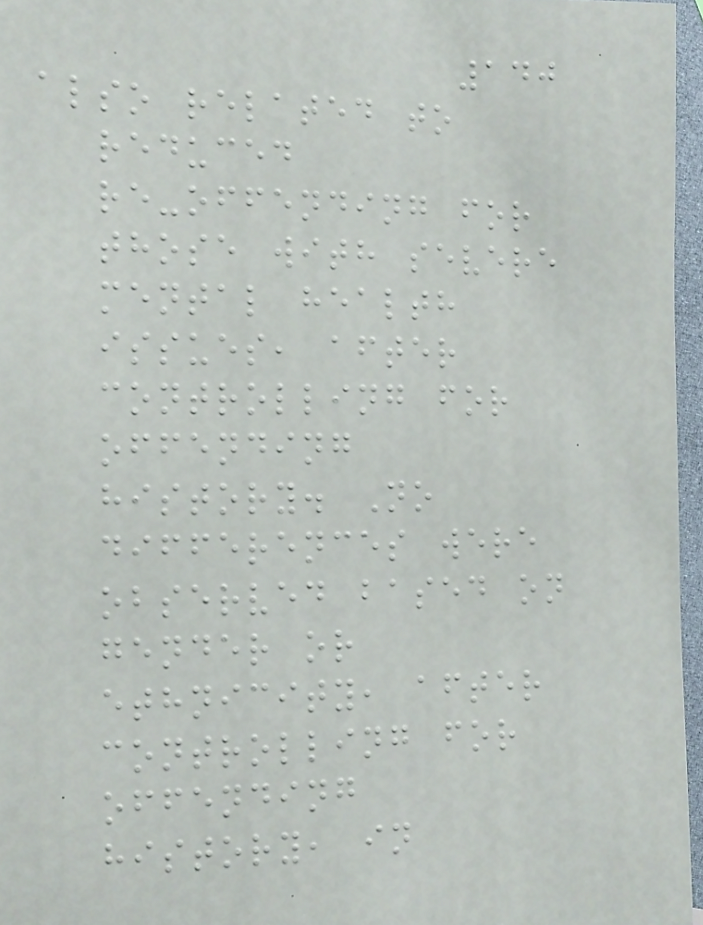140
also related to
reduced
re-offending for
those with severe
mental health
issues, after
controlling for
offending
history. No
differences were
observed based on
gender or
ethnicity, after
controlling for
offending
history, in
